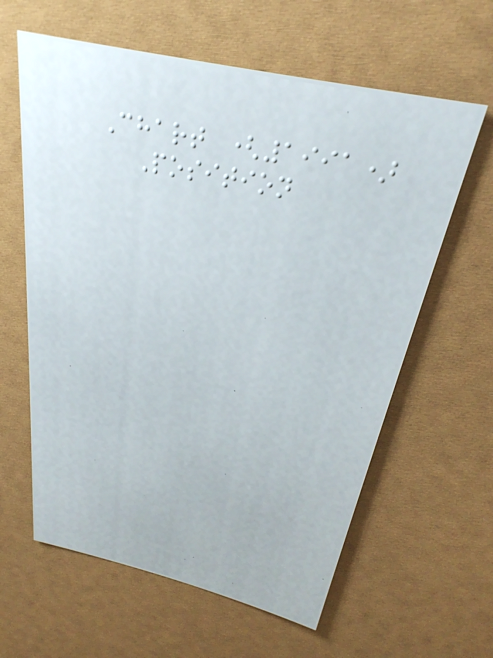Chart (1991)
Position
